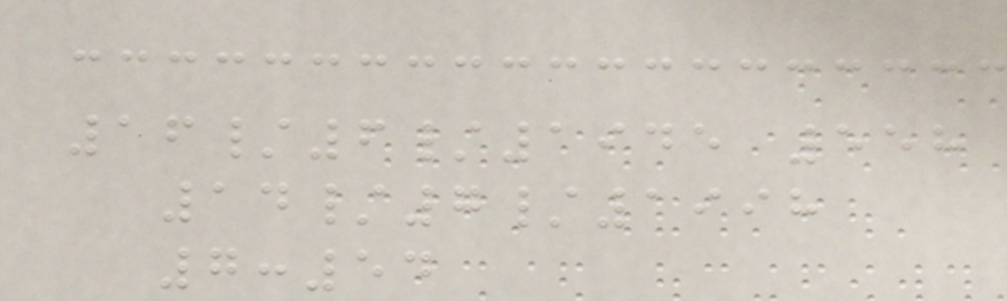16/6/1945 558
14/7/1998
7:54
